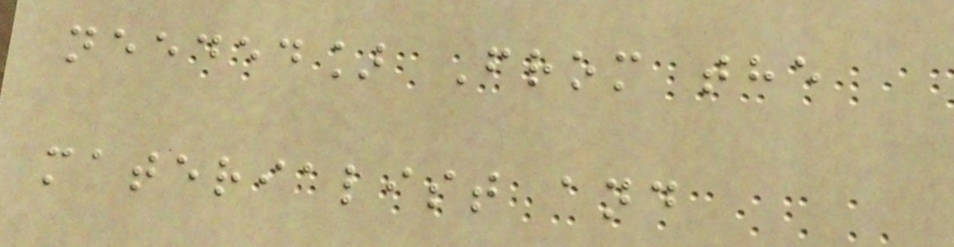needed] From the
materialist and
